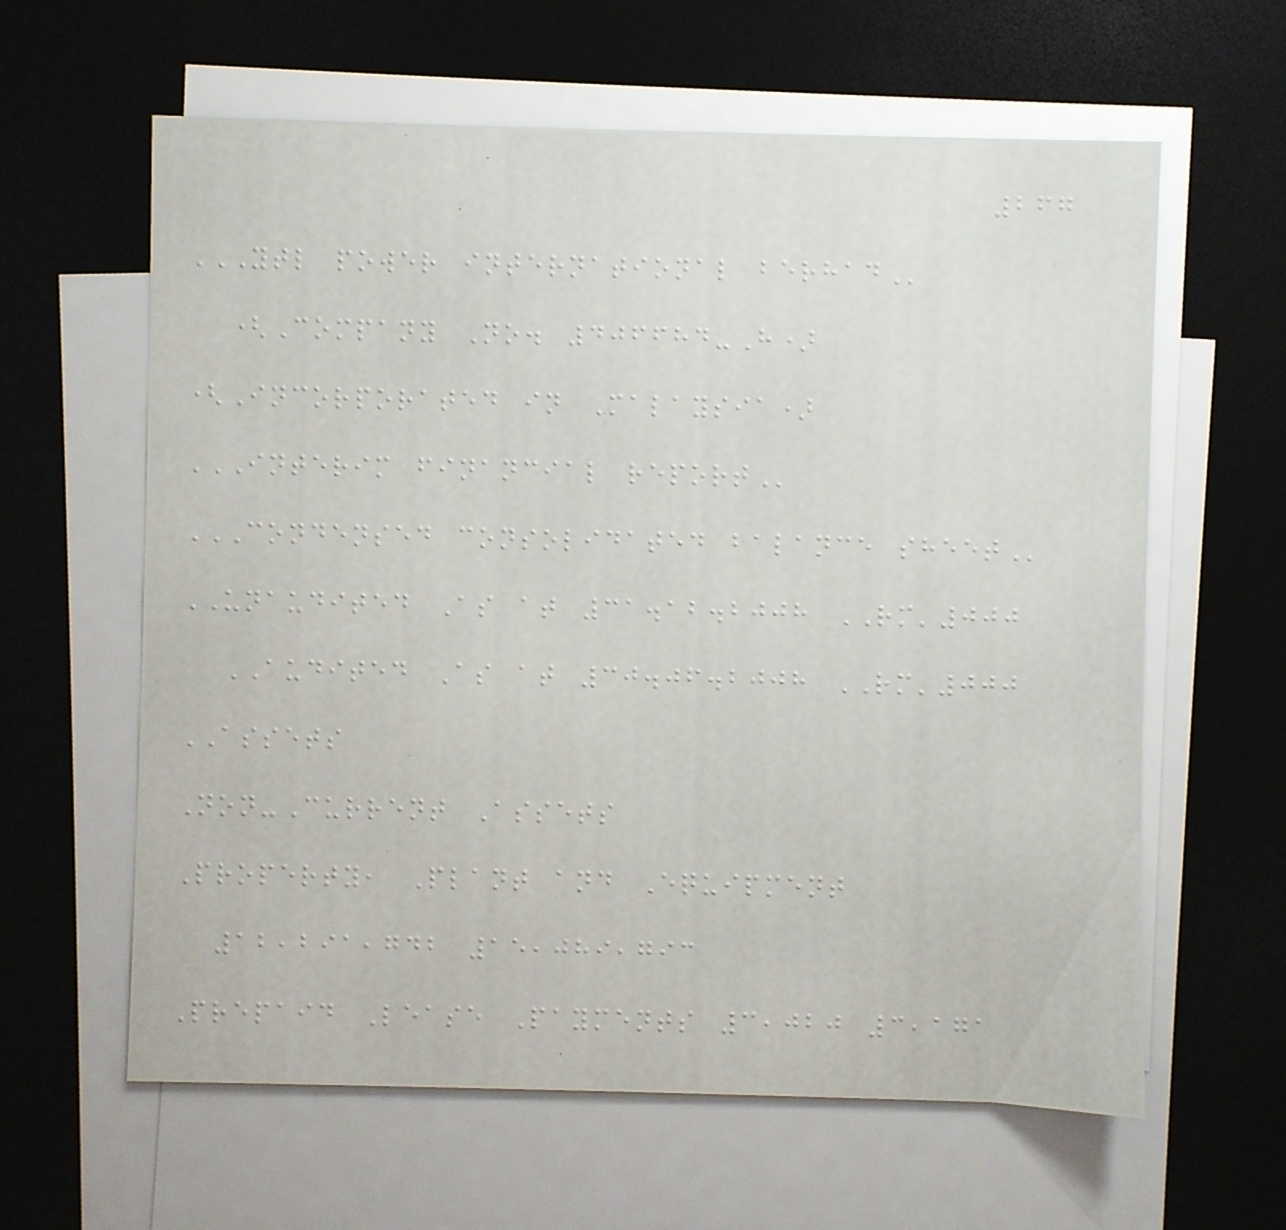267
YTL POWER INTERNATIONAL BERHAD
(Company No. 406684-H)
(Incorporated in Malaysia)
INTERIM FINANCIAL REPORT
CONDENSED CONSOLIDATED BALANCE SHEET
UNAUDITED As at 31.12.2008 RM'000
AUDITED As at 30.06.2008 RM'000
ASSETS
Non-Current Assets
Property, Plant and Equipment
12,291,742 15,089,793
Prepaid Lease Payments 3,020 3,171
